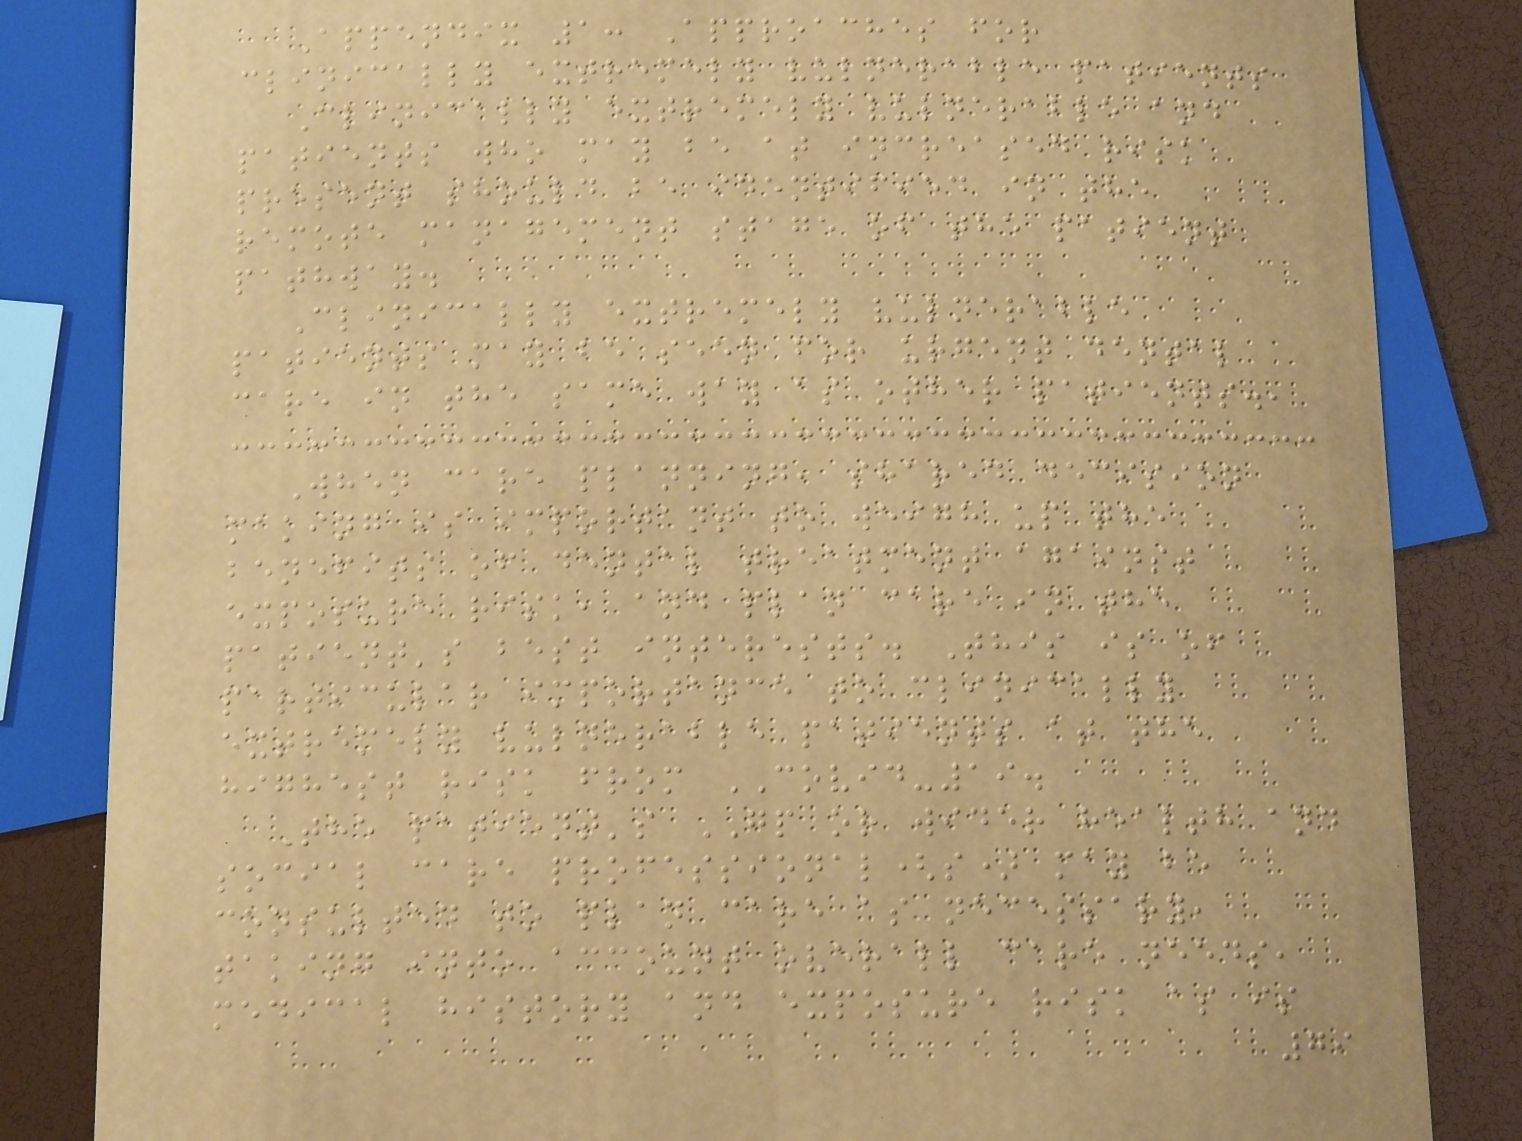Appendix 1: Approaches for
clinically extremely vulnerable patients
Clinically extremely vulnerable and
patients who may be at increased risk
present should be identified in the
remote management stage of the patient
pathway.
Clinically extremely vulnerable
patients may be seen for urgent dental
care in the same way as other patients.,
When care planning, shared decision
making is important to weigh up the
benefits of dental treatment against
exposure risk, and plan care in the
patient's best interests. This is of
particular importance to clinically
extremely vulnerable patients at the
highest risk from COVID-19.
The patient's GP or wider health and
social care professional(s) may be
consulted to plan care as necessary,
taking into account overall care needs,
medical history and exposure risk as is
79
